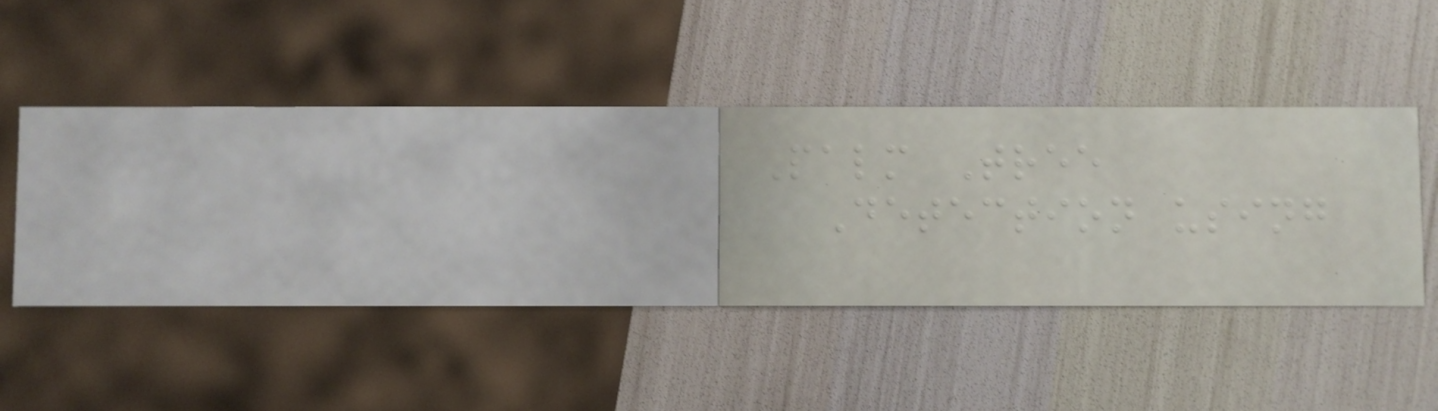Palm Tree
Detection using
